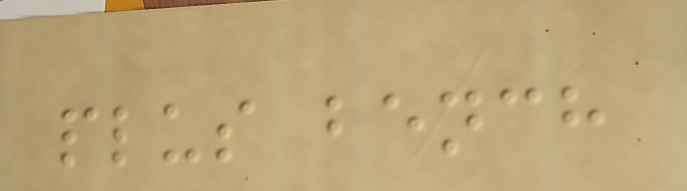plus bench
